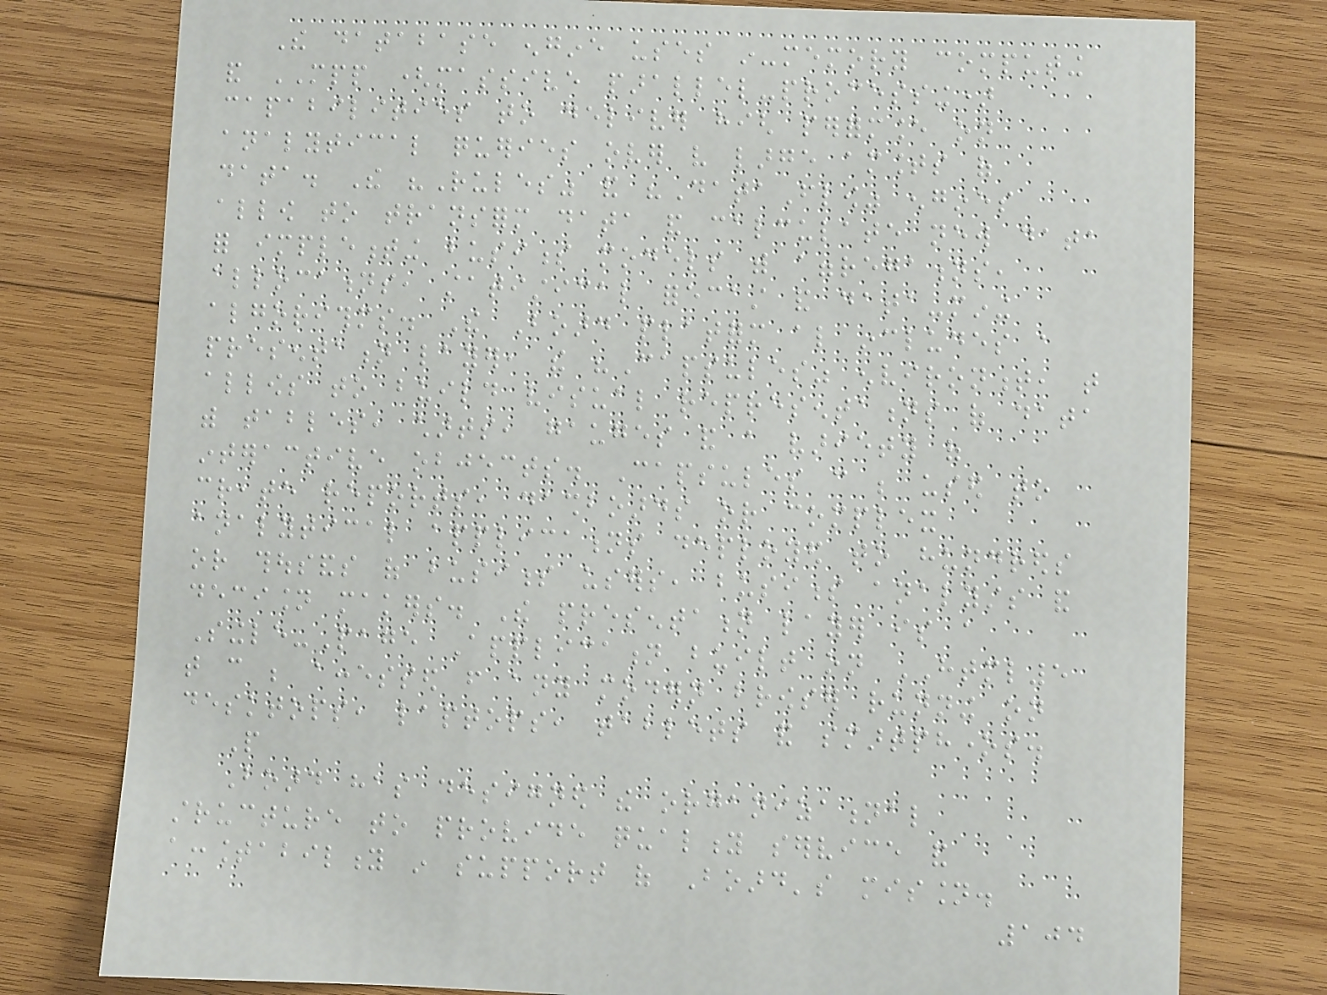The database engine uses in-memory computing
and MPP (massive parallel-processing)
capabilities to deliver high performance on
analytical queries over very large amounts of
data. The "Rules" and "DataFlow" engines
allow to transform data and calculate new data
for implementing business models with aggregations,
allocations, statistical forecast and data-mining
algorithms. The Board platform also includes a
presentation layer, the "Capsules" environment, that
allows to build visual representations of data
with tables, charts, gauges and a variety of
interactive objects. Capsules can be used to
create reports, dashboards or complex
analytical applications deployed to hundreds
or thousands of business users, business analysts and
decision makers. The presentation layer is a
Single-Page Application built on HTML5
that can be accessed from any modern browser running on
desktops, laptops, tablets and smartphones.
People
Board has designed the organizational
structure to provide quality service and
accountability in support of Board's mission.
104
